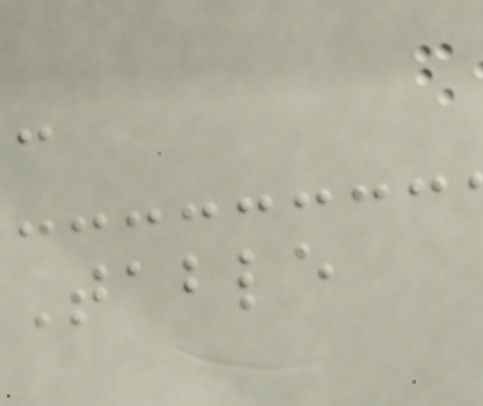-
Table
